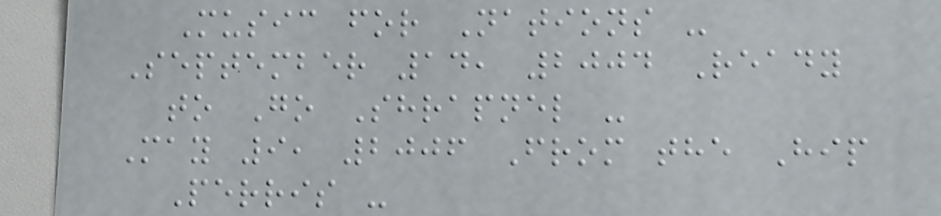Music for Nations -
September 14, 2004 Ready
to Go Shrapnel -
May 9, 2006 From the Hip
Perris -
